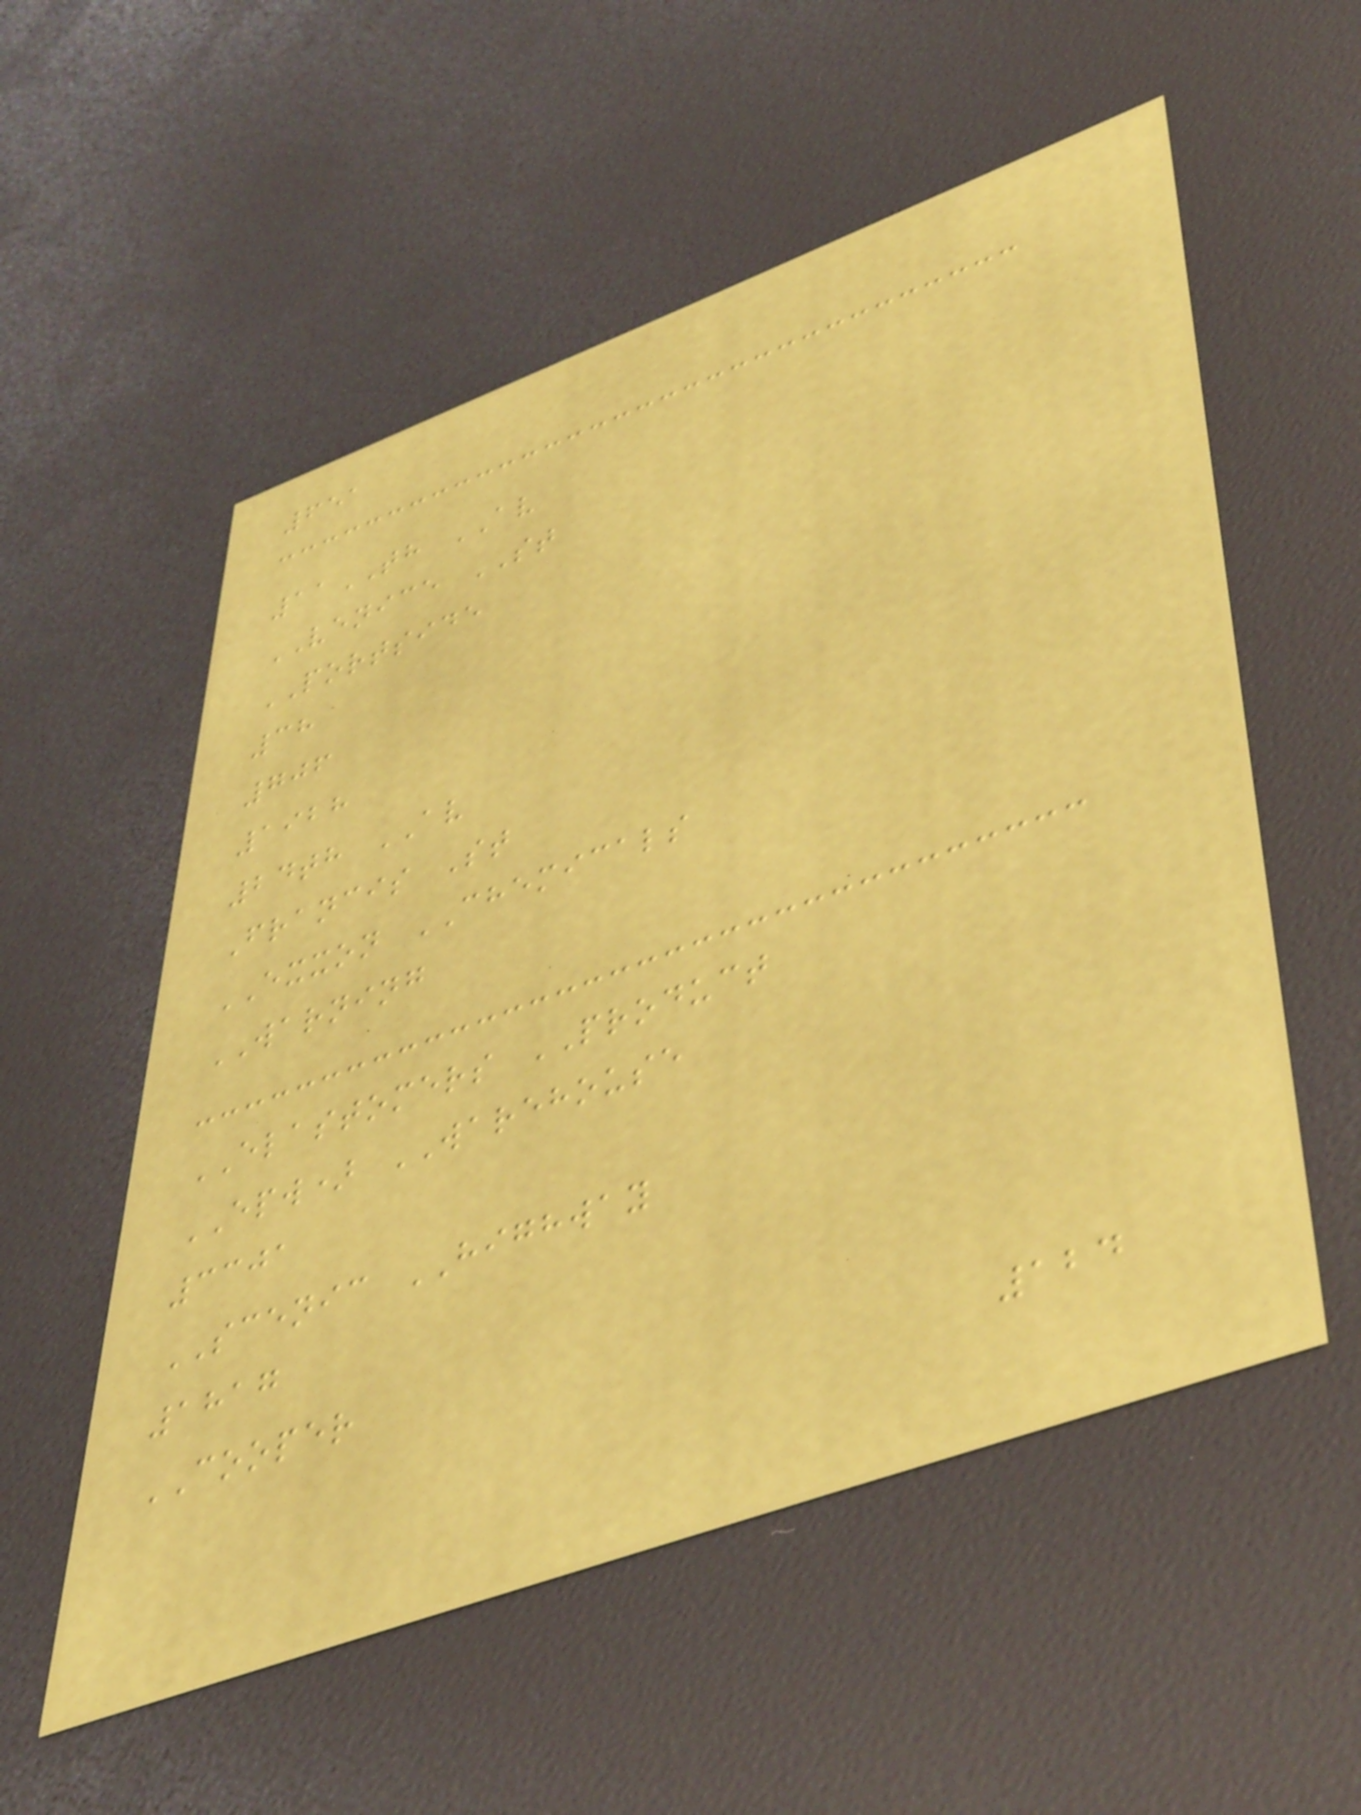651
11TH AV
VENICE ST
PORTSIDE
38
706
1928
24th AV
Francis St
EXXON CHEMICALS
WARNING
ELASTOMERS PRODUCT
EPW) WAREHOUSE
3301
SCENIC HIGHWAY
1817
COOPER
124
